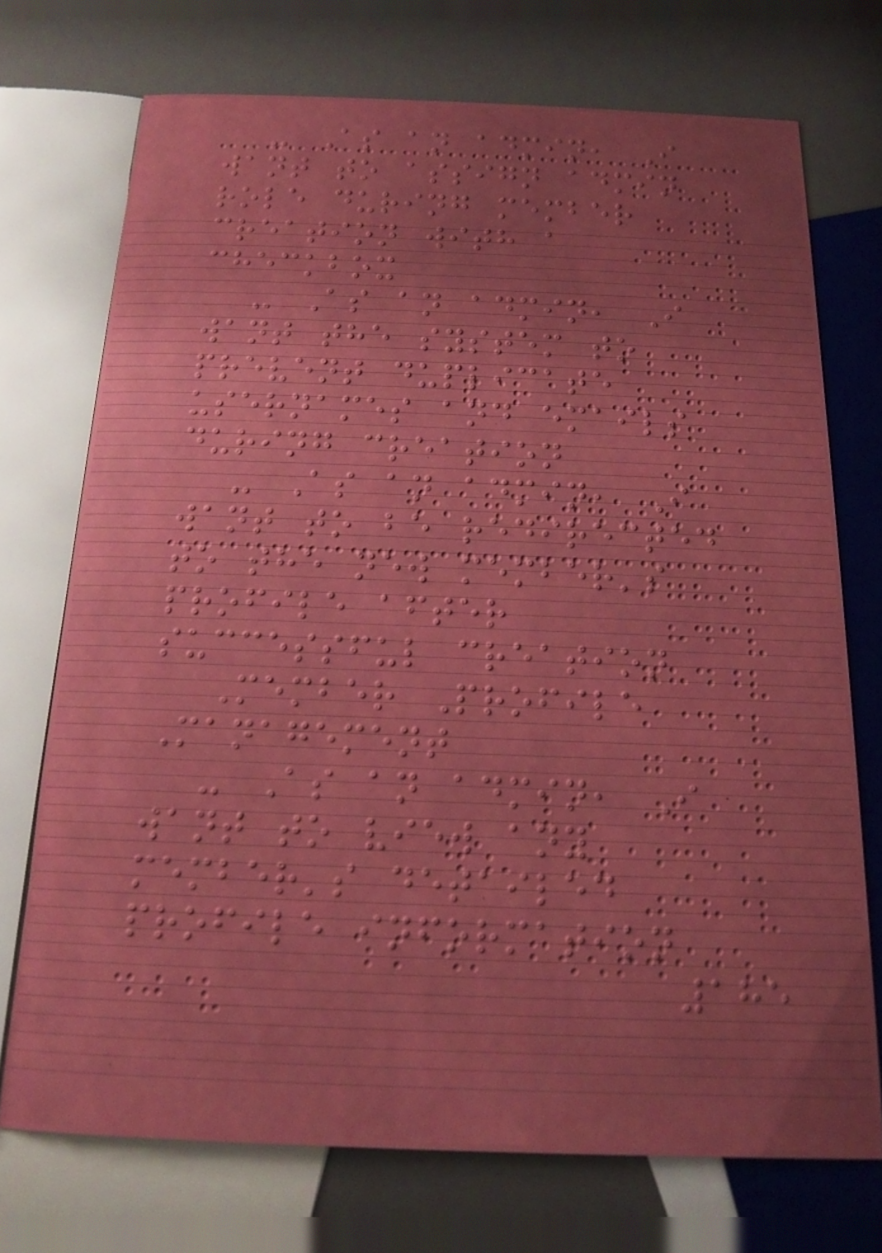- As an admin, I
want to assign admin
role during member
creation with a
checkbox
- As an admin, I
want the system to
prevent duplicate
usernames and emails
during creation
- As an admin, I
want to be redirected
to the new member's
profile after
successful creation
Member Profile
Management
- As an admin, I
want to view any
member's detailed
profile information
185
